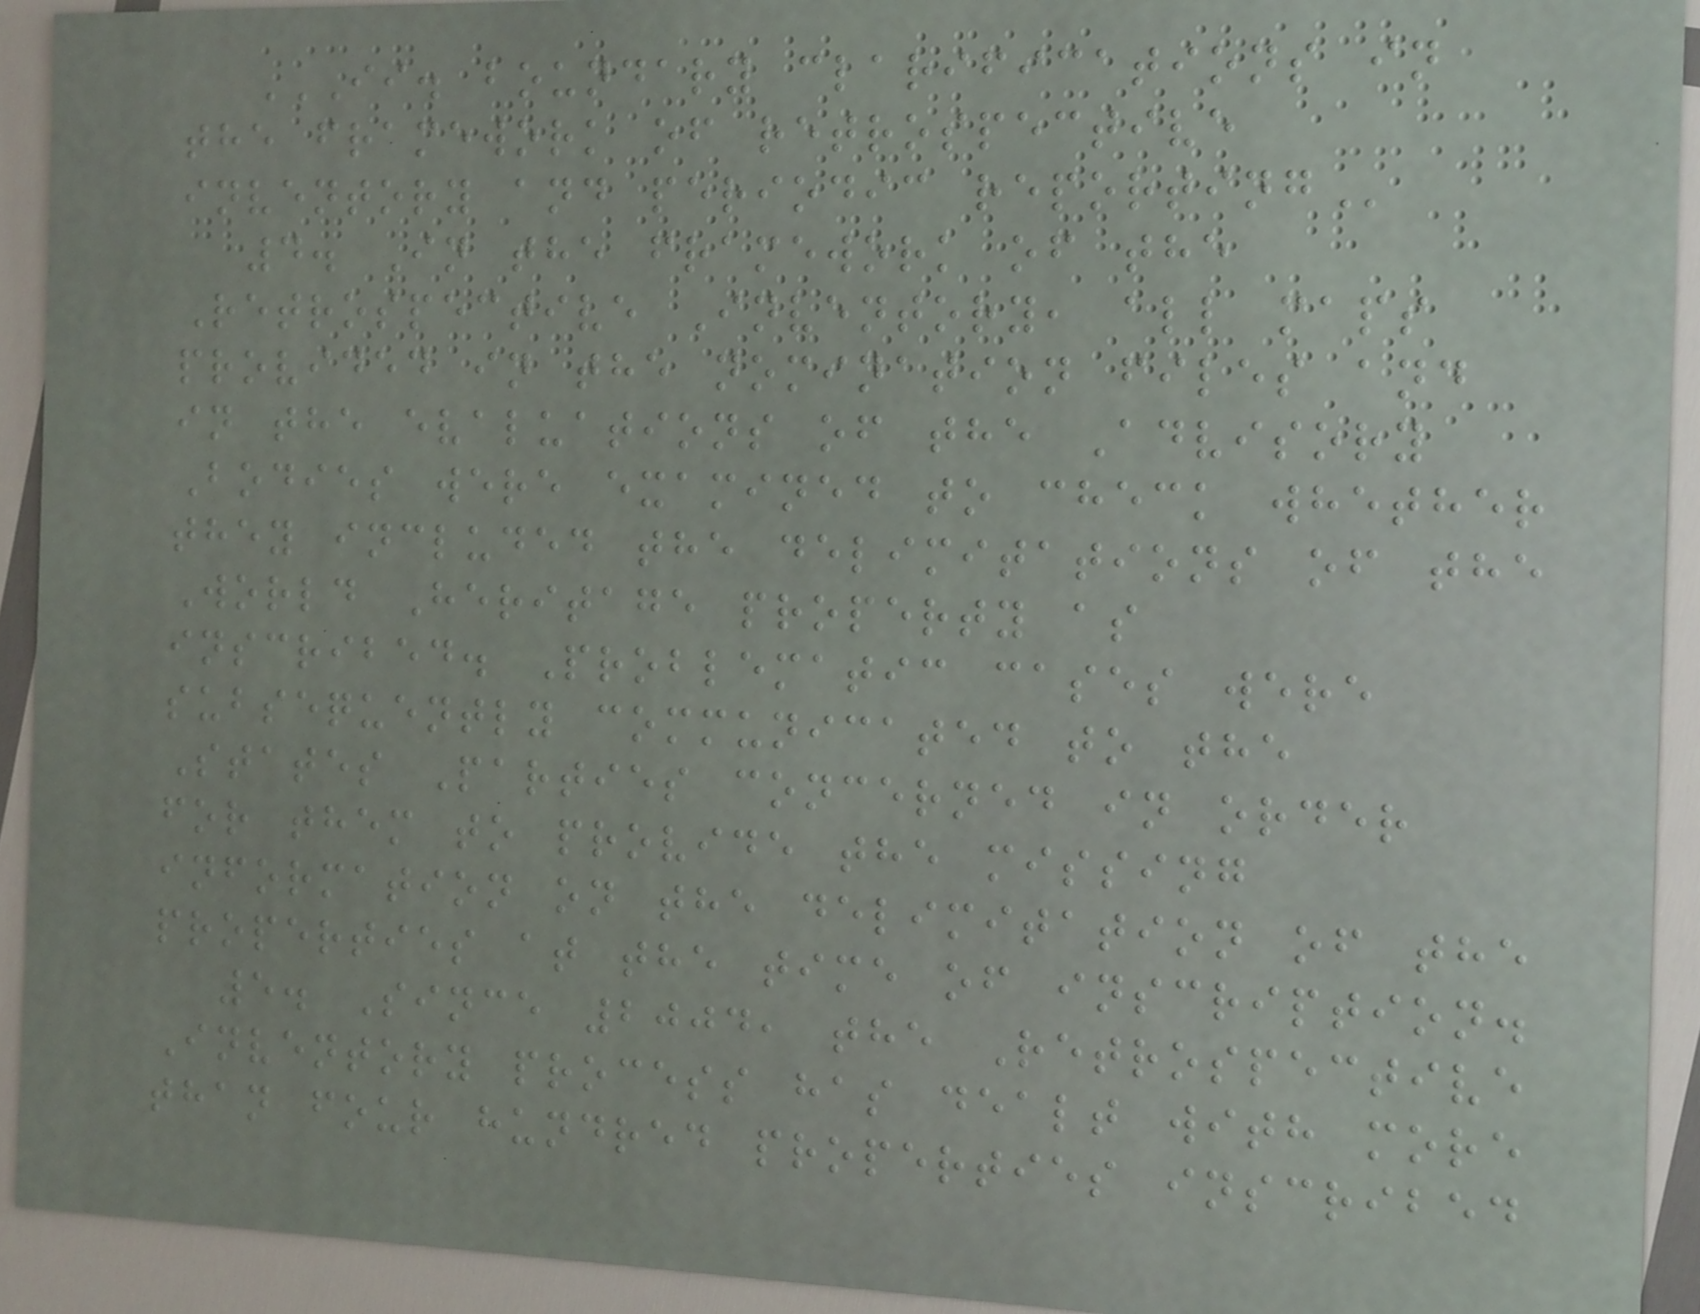II. BOUNDARY CLARIFICATIONS IN
THE FRAMEWORK OF RETROSPECTIVE
INVENTORY AND PERIODIC REPORTING
4. In the framework of the
Retrospective Inventory, all maps
provided in the nomination files and
in the evaluations of the Advisory
Bodies were examined to check whether
they included the delimitations of the
World Heritage property as
inscribed. Problematic cases were
subsequently communicated to the
States Parties concerned in order
for them to provide the missing
information on the delimitation of the
properties at the time of inscription.
5. Since 2004, the Retrospective
Inventory process has dealt with more
than four hundred properties inscribed
